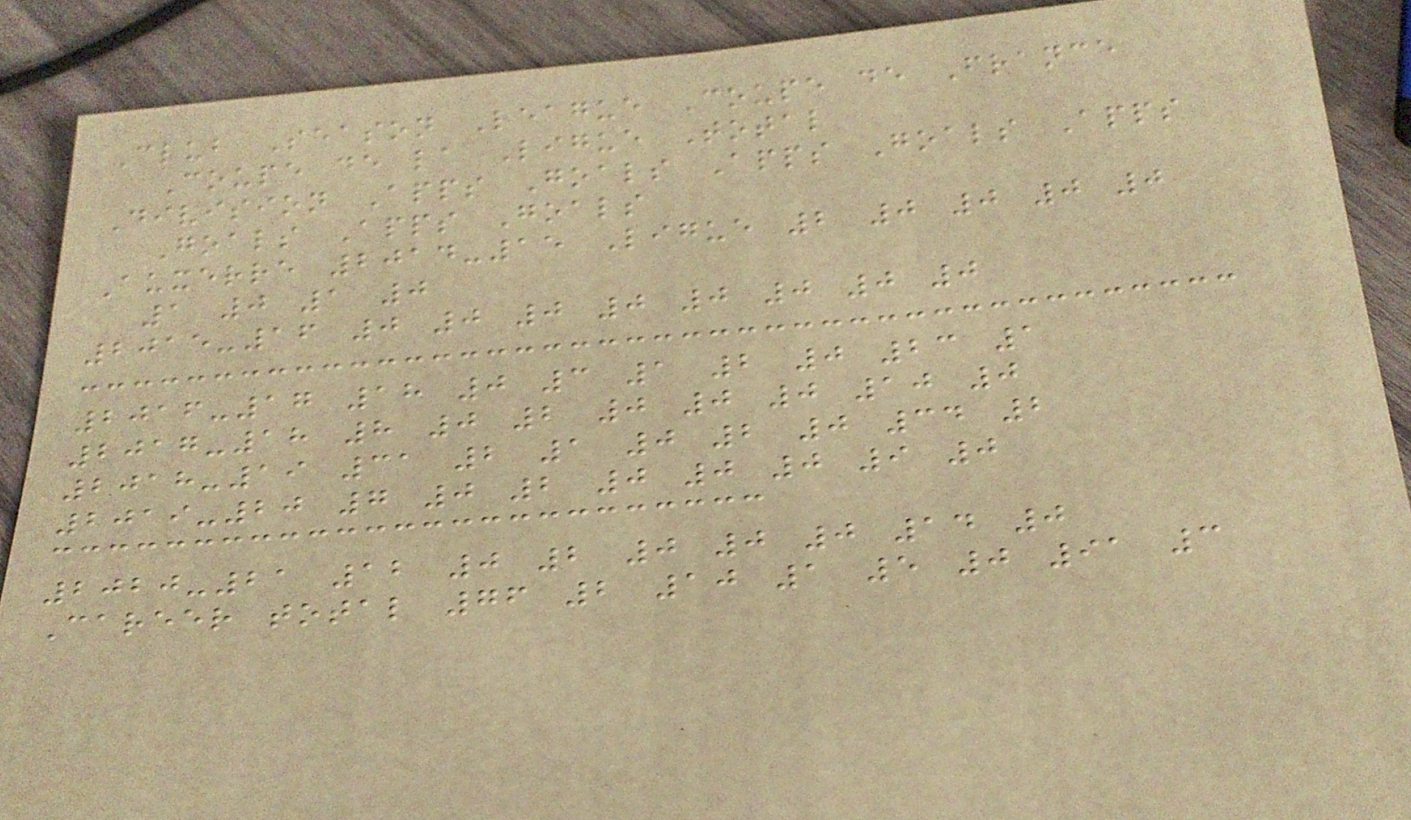Club Season League Coupe de France
Coupe de la Ligue Total
Division Apps Goals Apps Goals Apps
Goals Apps Goals
Auxerre 2014-15 Ligue 2 0 0 0 0
1 0 1 0
2015-16 0 0 0 0 0 0 0 0
2016-17 18 0 3 1 2 0 23 1
2017-18 8 0 2 0 0 0 10 0
2018-19 31 2 1 0 2 0 34 2
2019-20 7 0 2 0 0 0 9 0
2020-21 12 0 2 0 0 0 14 0
Career total 76 2 10 1 5 0 91 3
